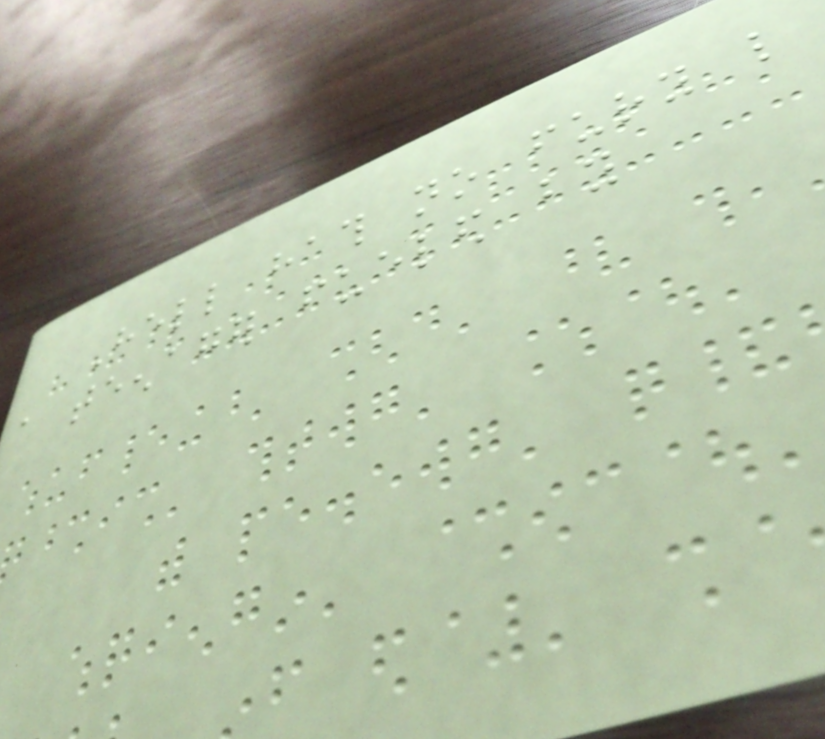Hell hath no fury like
a teenager fueled by
